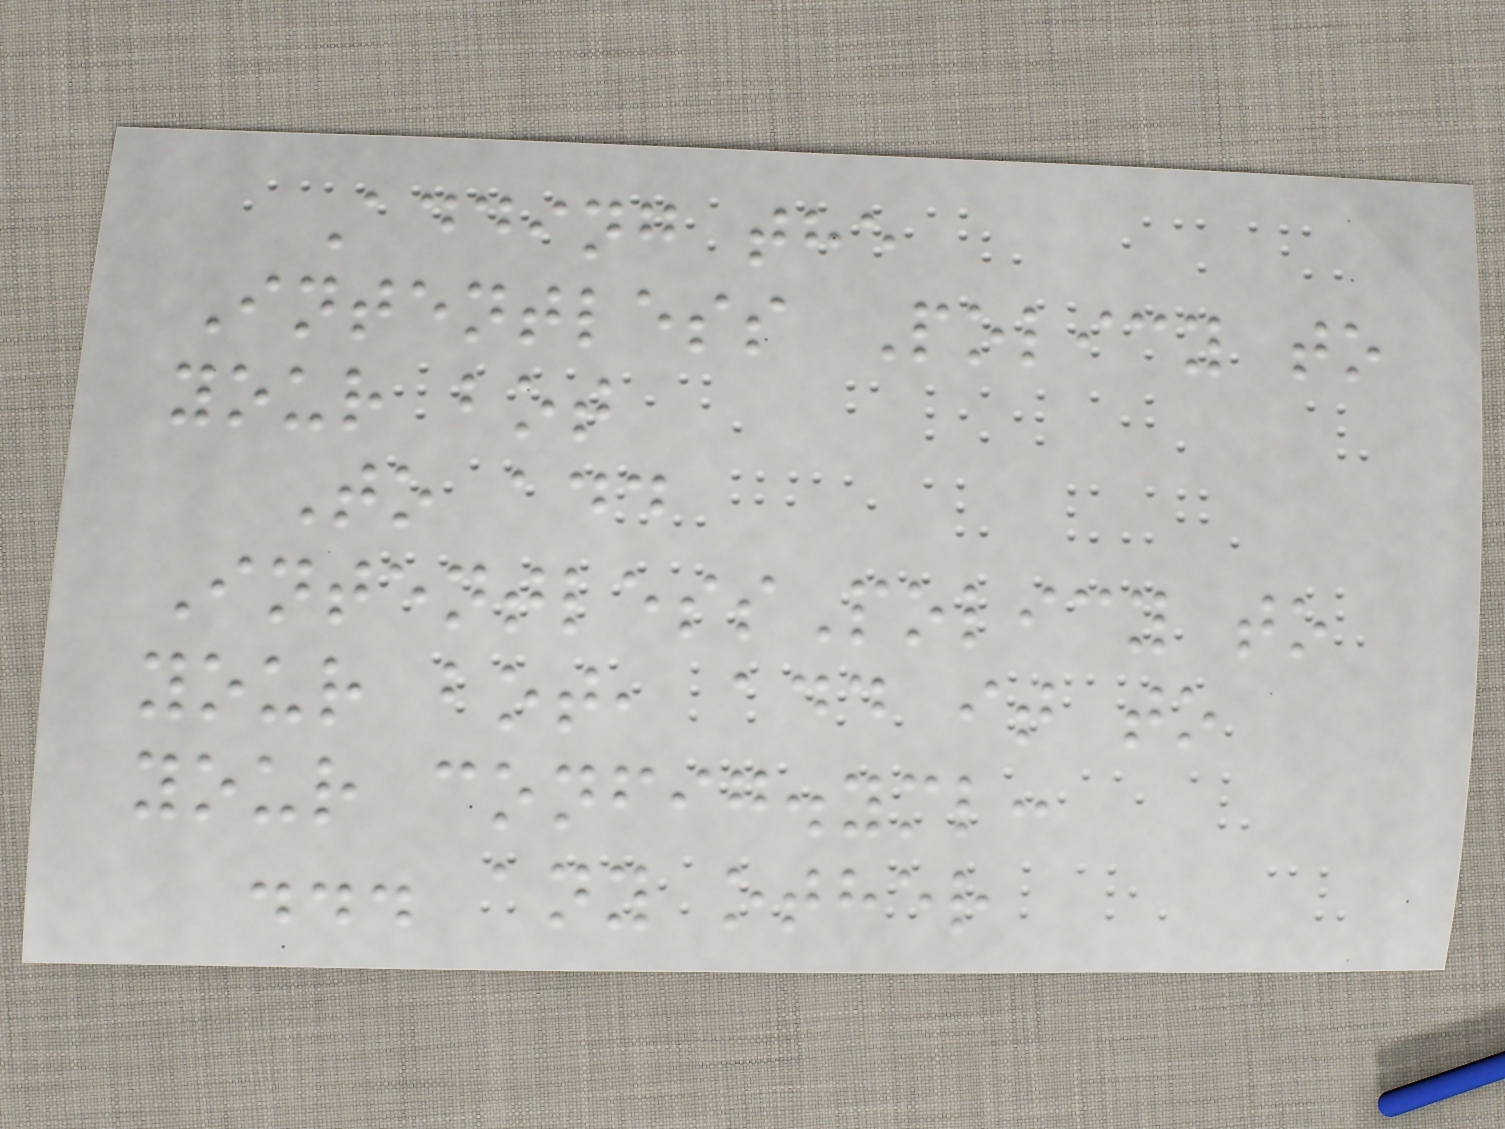Adding the
Intentless Policy to
your bot
To add
IntentlessPolicy to
your bot, add it to
your config.yml:
... any other
